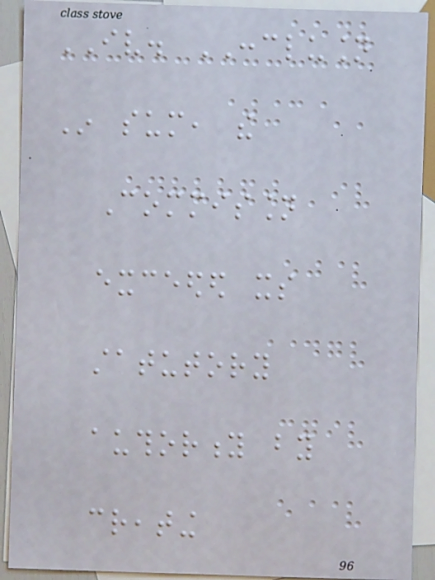IV. CONCLUSION
In sum, the
Commission
exceeded its
statutory
authority by
creating
